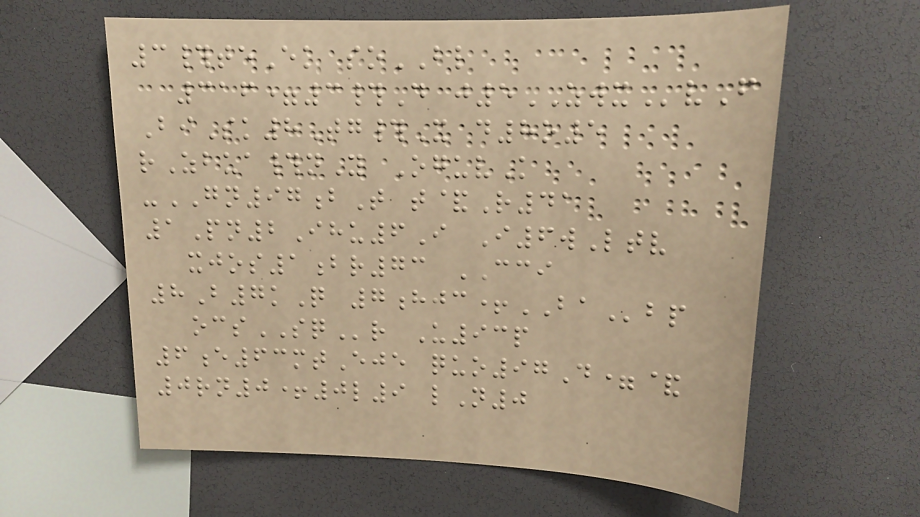3#teEk soBL
316=3#D j5ZWXvF
BiSk8Tg#X d8o5
rZbua#nY OguvK
-GN97bT t&R41
1Pn2Ihu6I I6wLtv
xjos1br73 CCI
8B7kQ 7hjc+BAbp
ocsSQr U93p
6e63mtEje quo97D=&
0rn0+0l9 lN0
